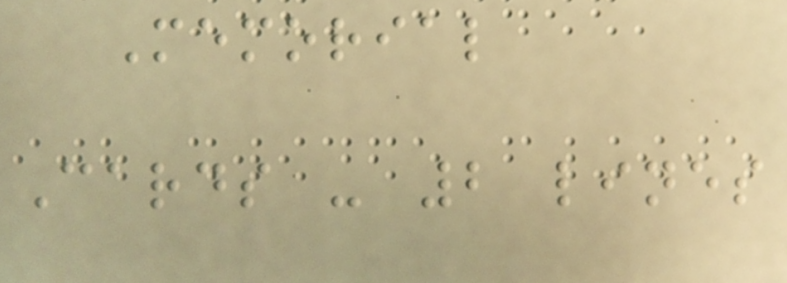Memorial
Cards - 2 lines
